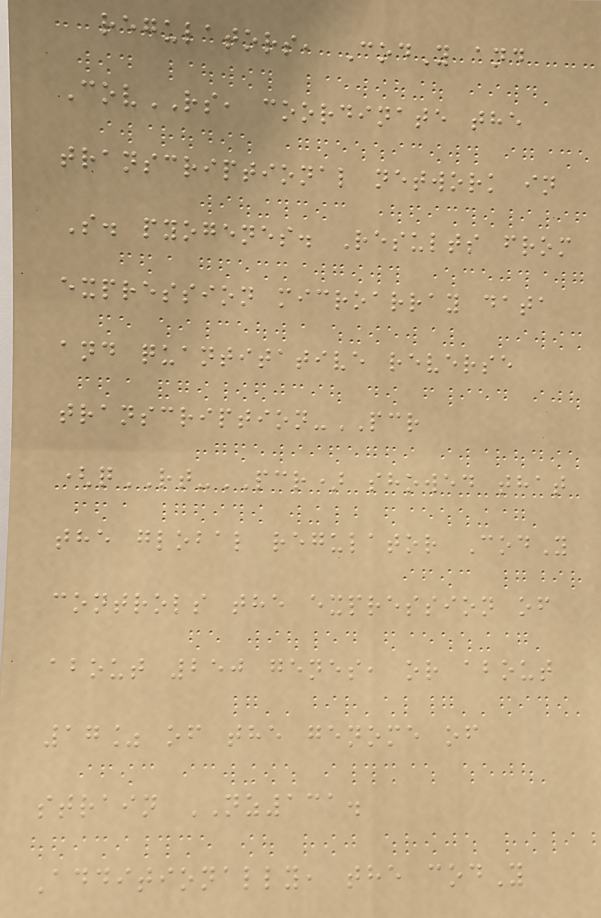regulators, CodY and
CovRS, coordinate the
transcriptional network in
S. pyogenes. Results from
expression microarray data
and quantitative reverse
transcription-PCR
(qRT-PCR) showed that
the global regulator CodY
controls the expression of
about 250 genes, or about
17% of the genome of
strain NZ131.
Additionally, the codY
